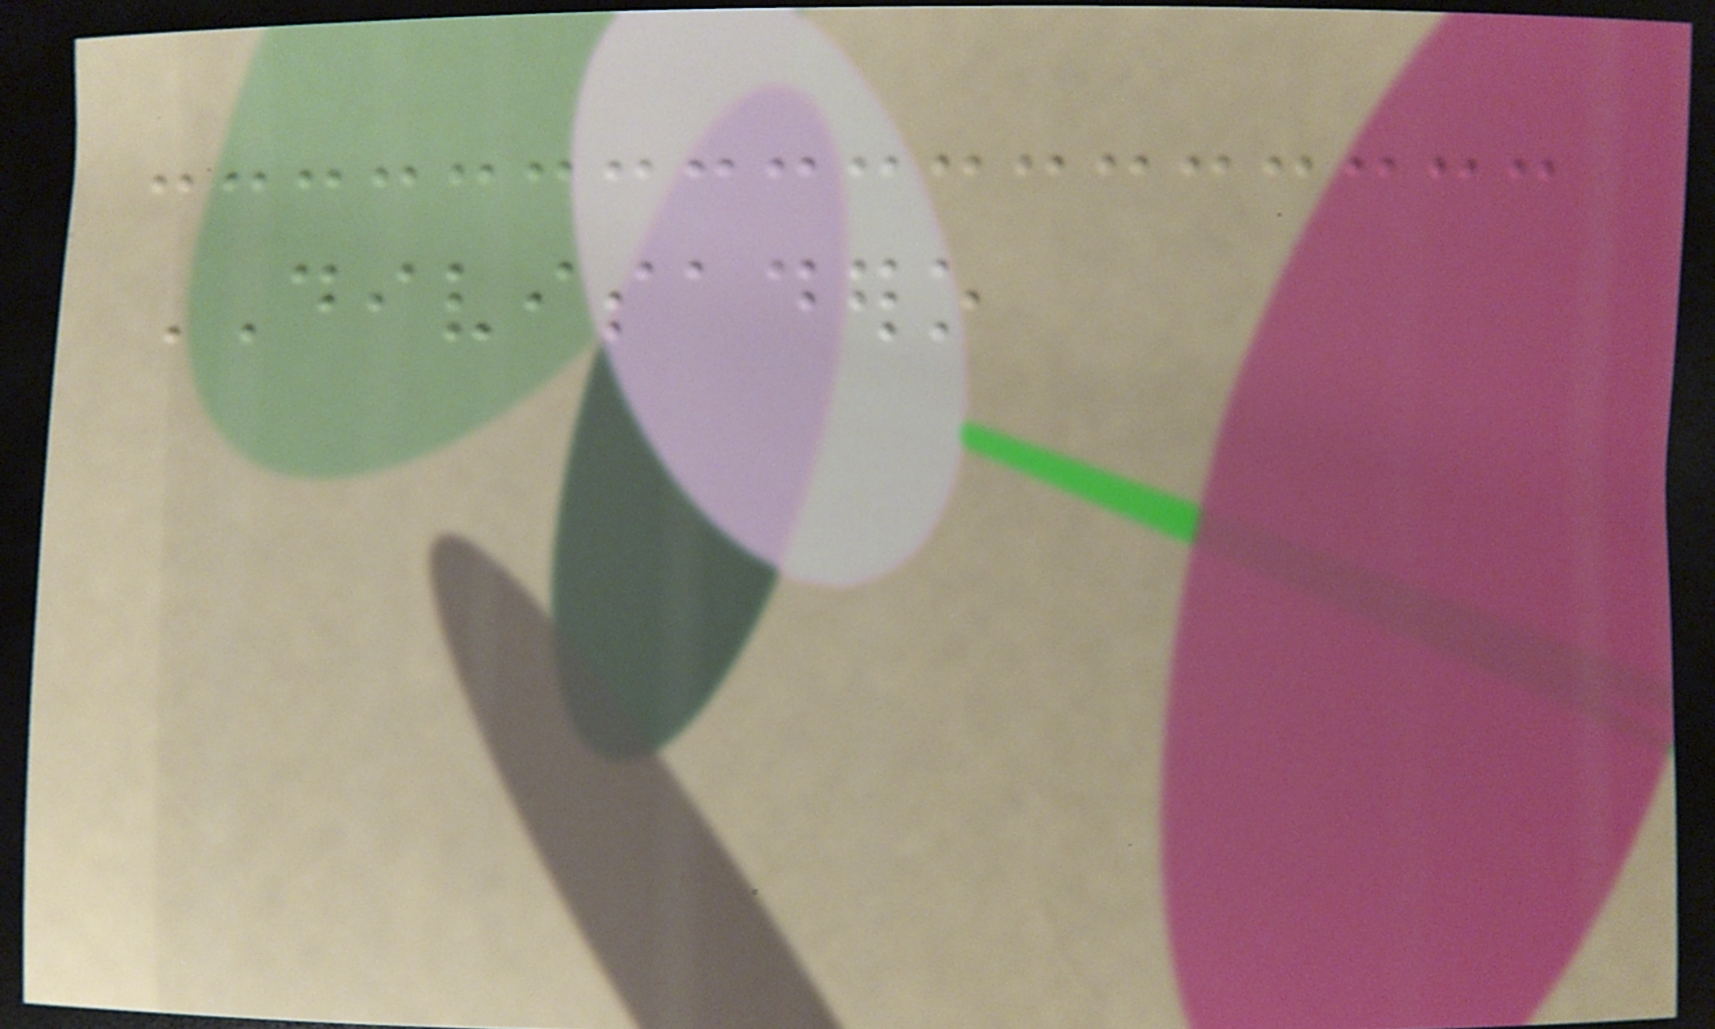DIVISADERO
